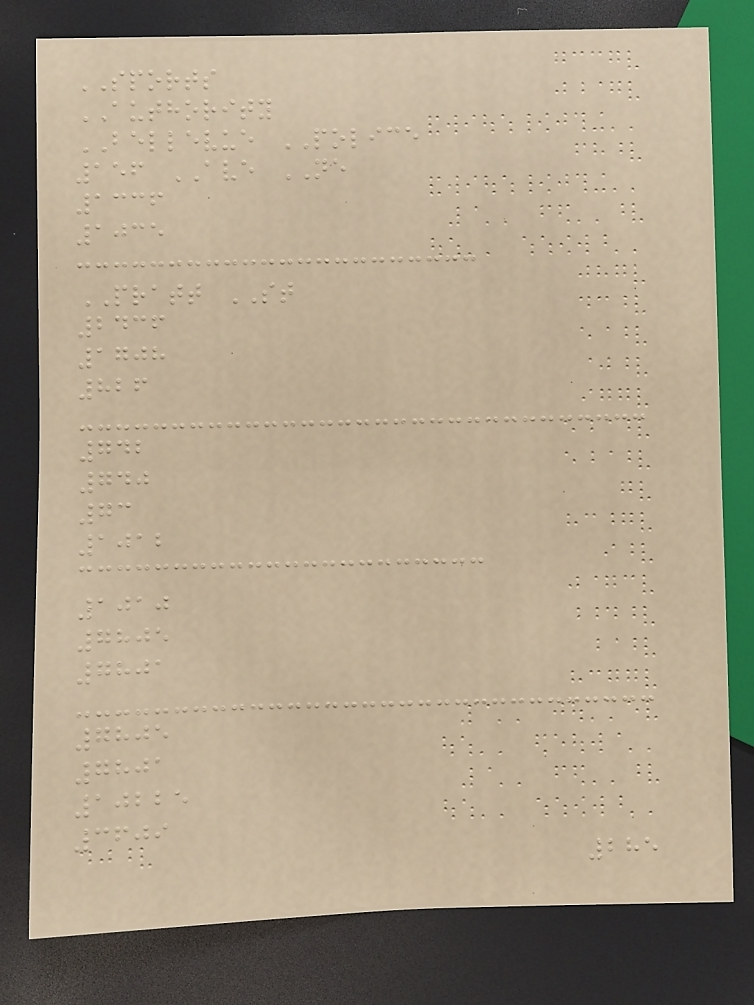SPORTS
AUTHORITY
BELLEVUE POLICE
156 AVE NE
1336
1035
PRATT ST
2436
1708
826
742
740
73
1012
1010
7805
7801
7805
7801
10225
3609
285
